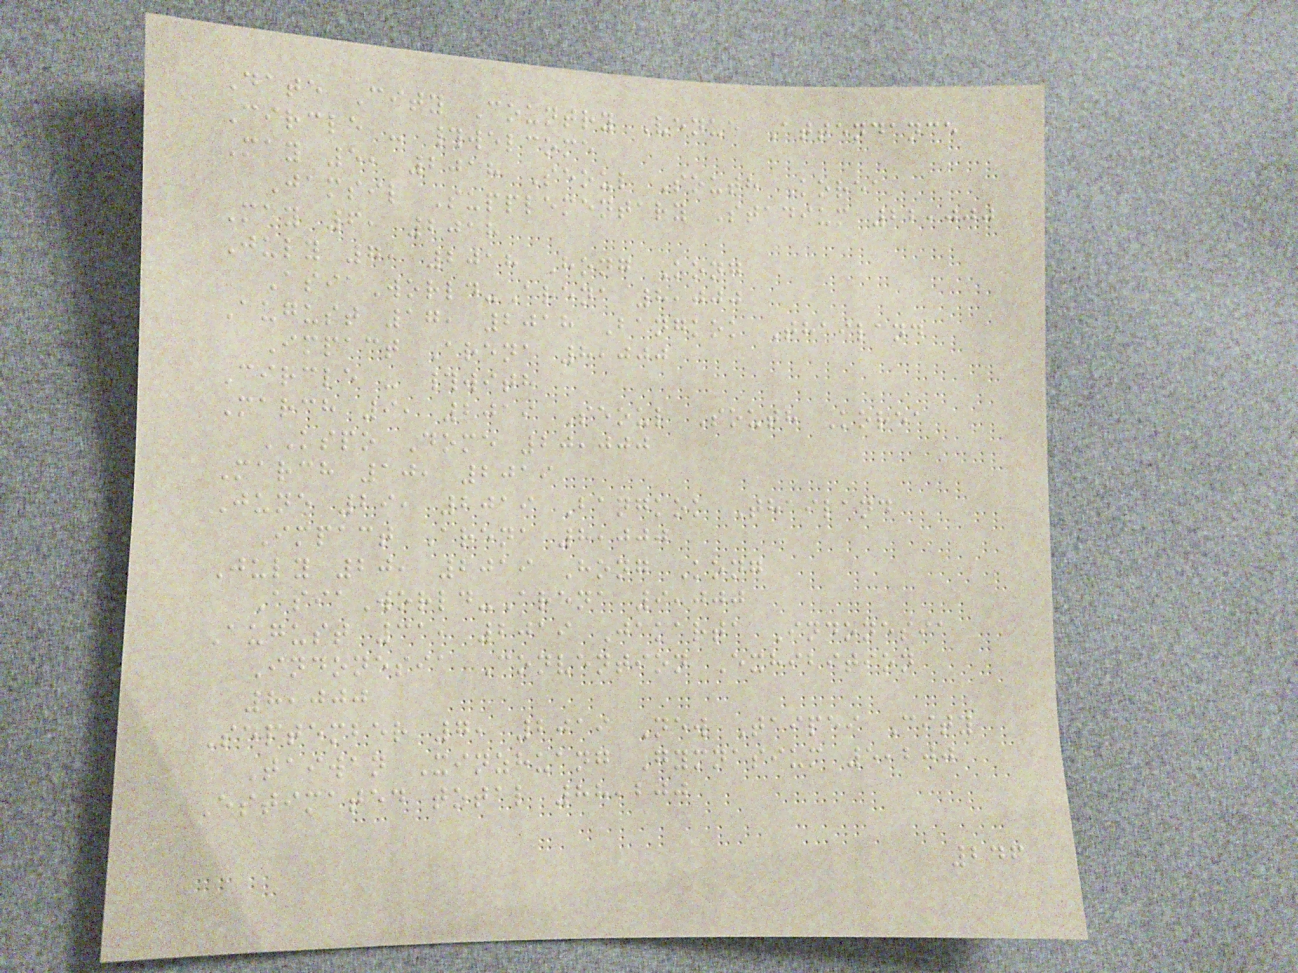Date City Country Venue Attendance
Circle - #welcome
May 5, 2018 Seoul South Korea
Jamsil Supplementary Stadium 22,000
May 6, 2018
July 7, 2018 Hong Kong
AsiaWorld-Arena 8,000
August 17, 2018 Bangkok Thailand
Impact Arena 8,000
Circle - #with
March 9, 2019 Seoul South Korea
KSPO Dome 20,000
March 10, 2019
June 29, 2019 Bangkok Thailand
Impact Arena 8,000
July 20, 2019 Hong Kong
AsiaWorld-Arena 9,000
August 31, 2019 Jakarta Indonesia
Indonesia Convention Exhibition
8,000
September 7, 2019 New Taipei City
Taiwan Xinzhuang Gymnasium 5,200
Estimated total 88,200
246
